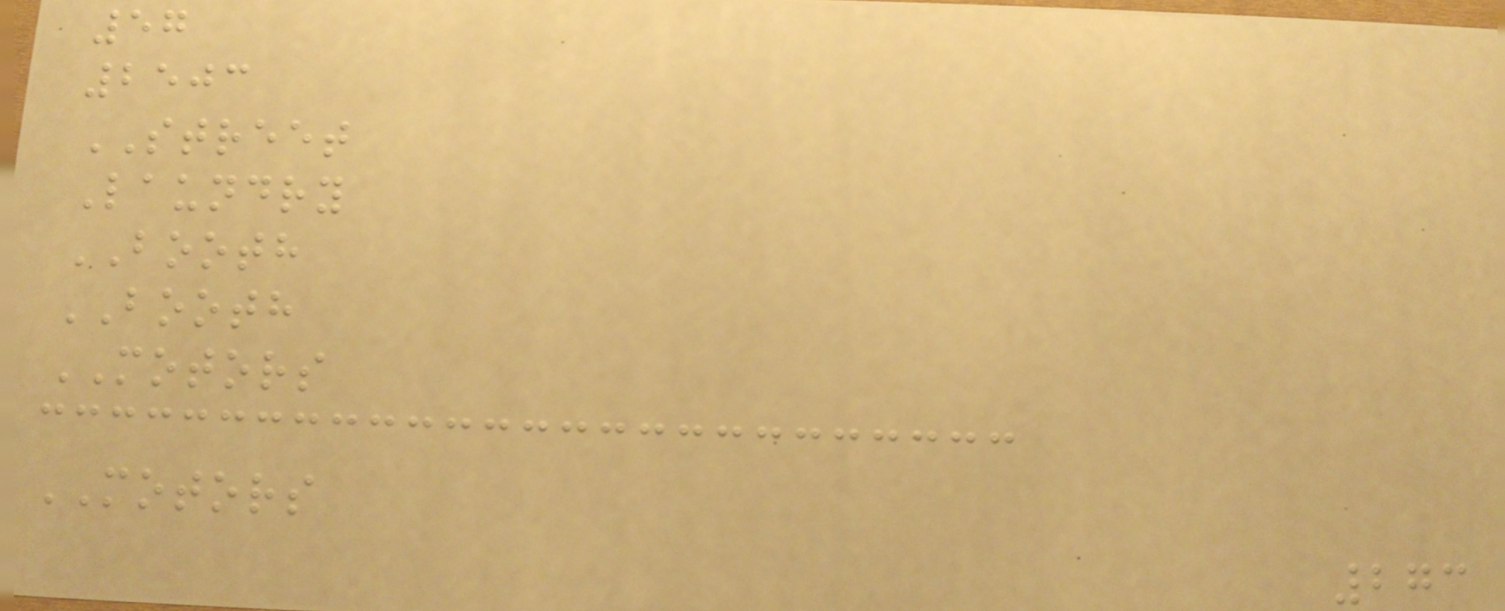57
2503
STREET
Laundry
BOOTH
BOOTH
MOTORS
MOTORS
273
